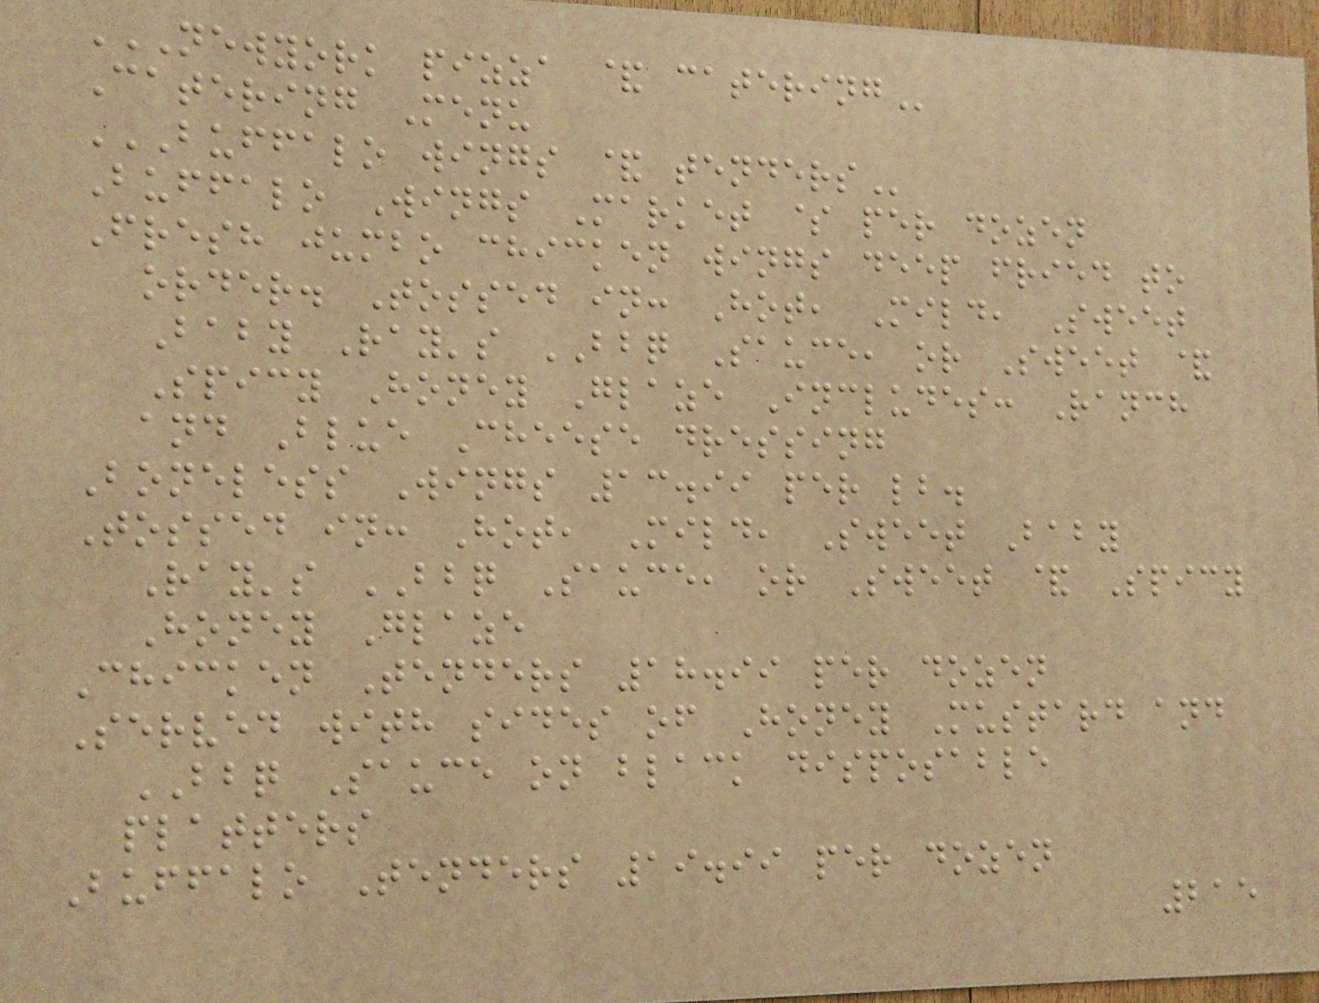NEWYORK PIZZA & CATERING
Catering Menu
BUFFALO WINGS & TENDERS
Buffalo Wings Market $ per dozen
Fresh jumbo chicken wings deep fried to
order. Tossed in: Hot, Mild, Sweet
Baby Ray's BBQ Sauce, or Sweet &
Spicy Honey Glaze Includes: Ranch
and Blue Cheese dressing
Boneless Wings 13.99 per lb.
Tossed in: Hot, Mild, Sweet Baby
Ray's BBQ Sauce, or Sweet & Spicy
Honey Glaze
Chicken Tenders 18.99 per dozen
Served with sides of Honey Mustard and
BBQ Sauce on black disposable
platters
Buffalo Tenders 19.99 per dozen
215
